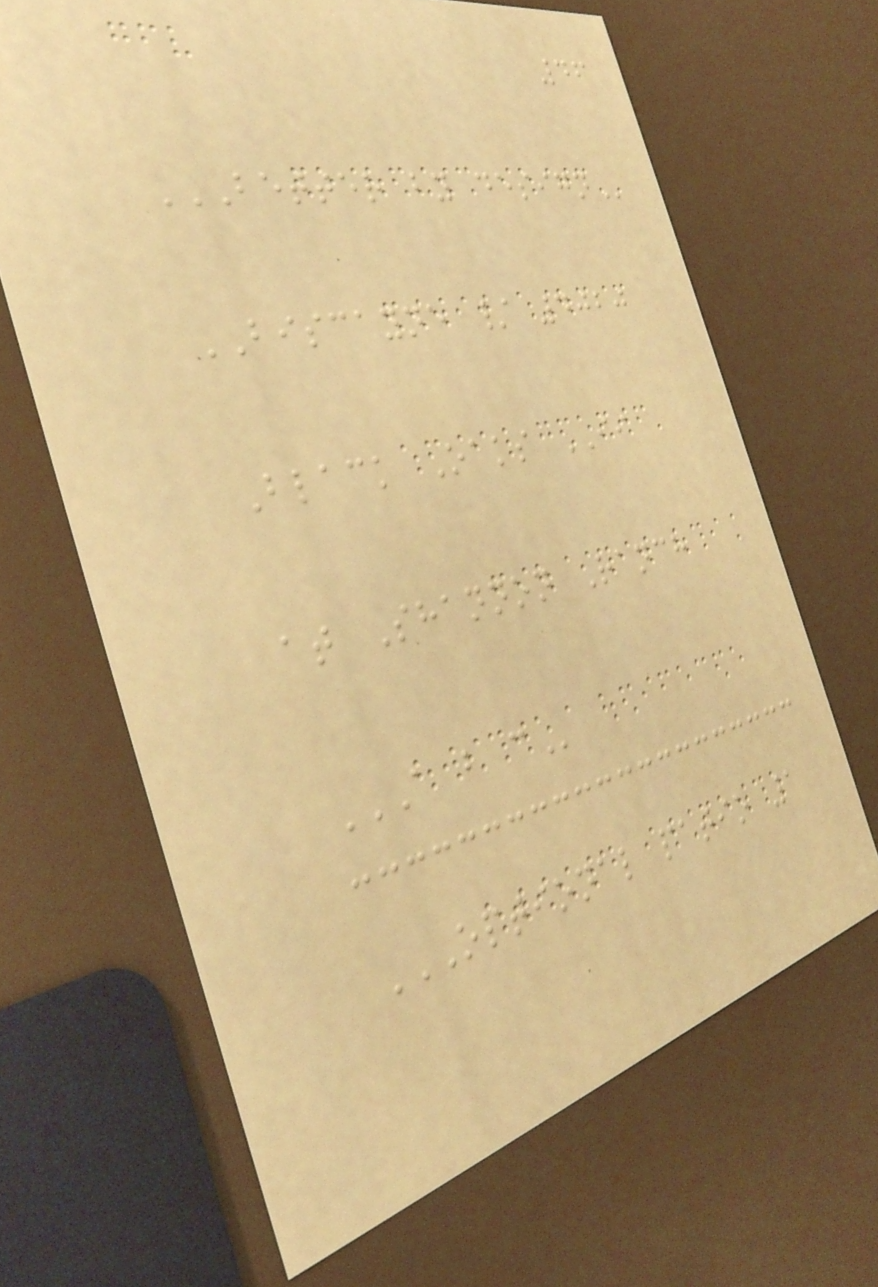46
BETTER BY DESIGN
BISCAYNE / 4020
Black Oaks II
at Shannon Ranch
A B C
OPTIONAL PATIO 1
